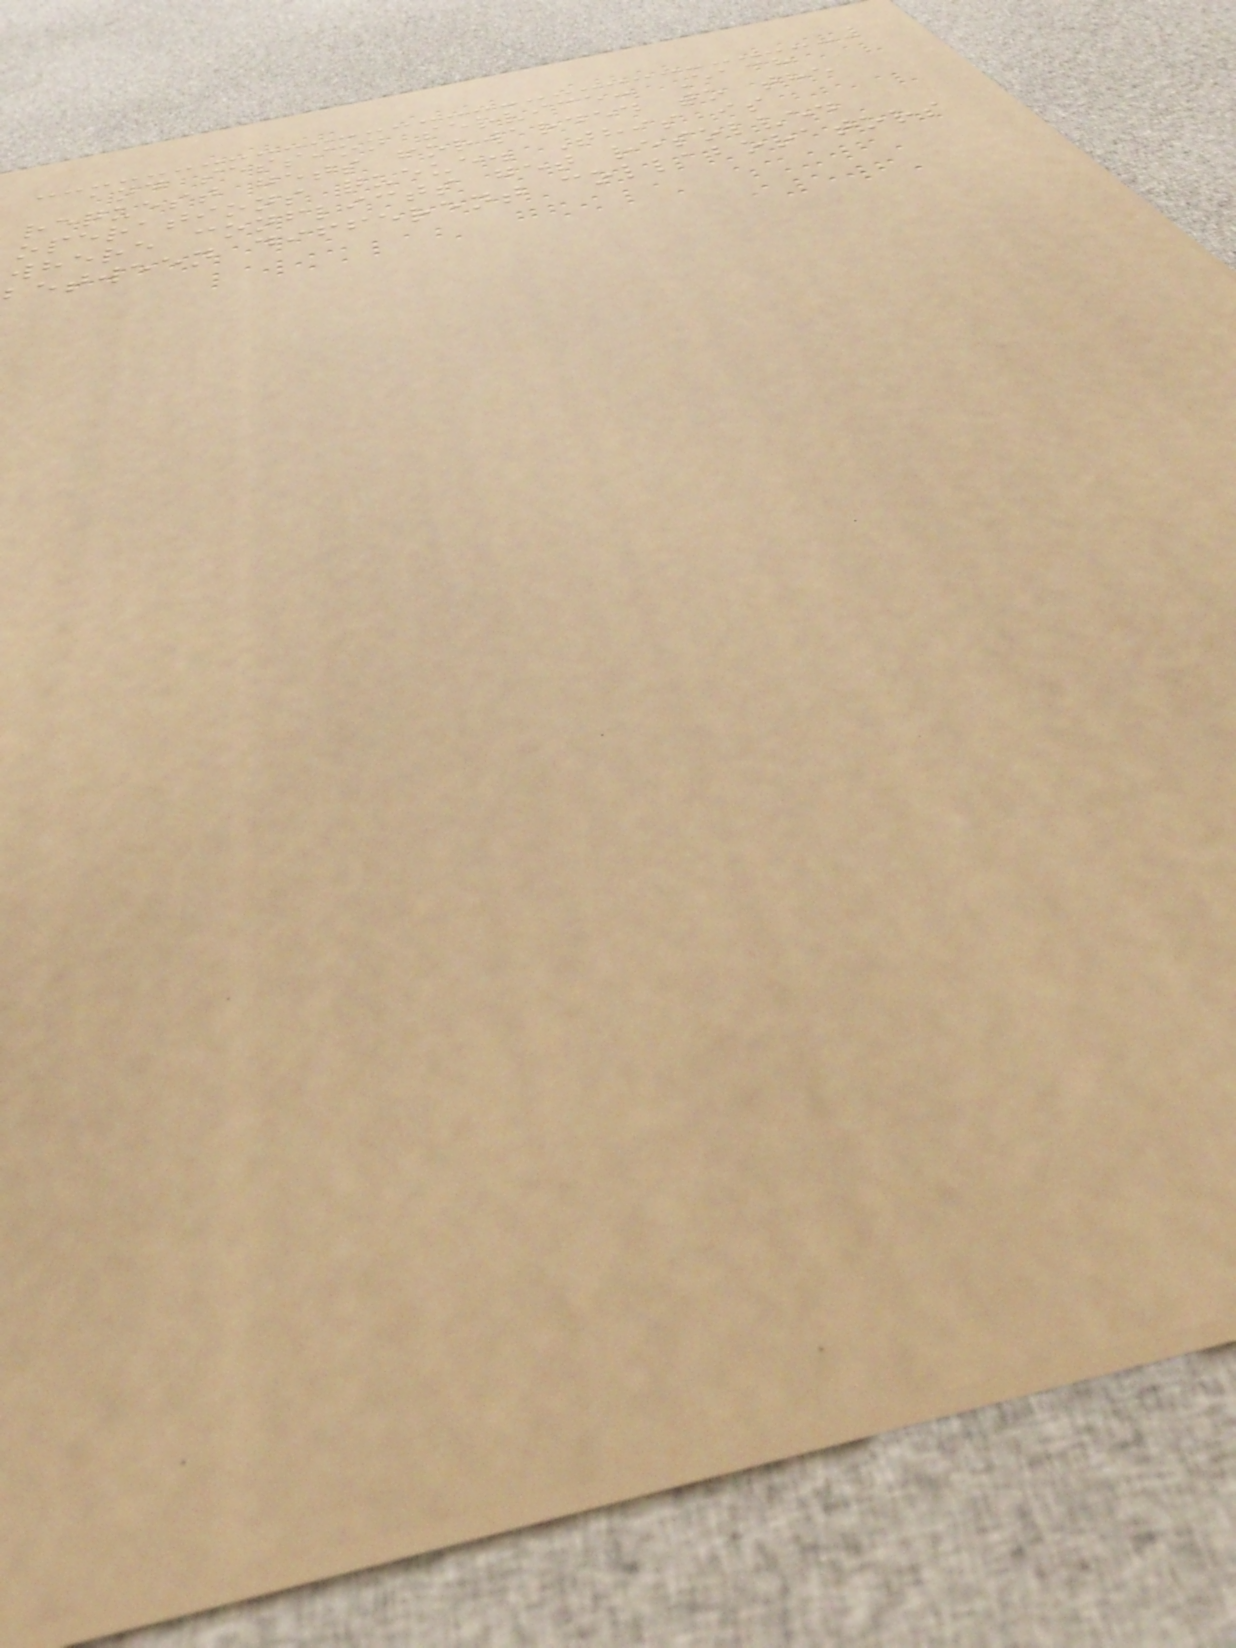and session service: Each
request gets forwarded to the
operations queue. This is
where conflicts get resolved
etween different collaborators
